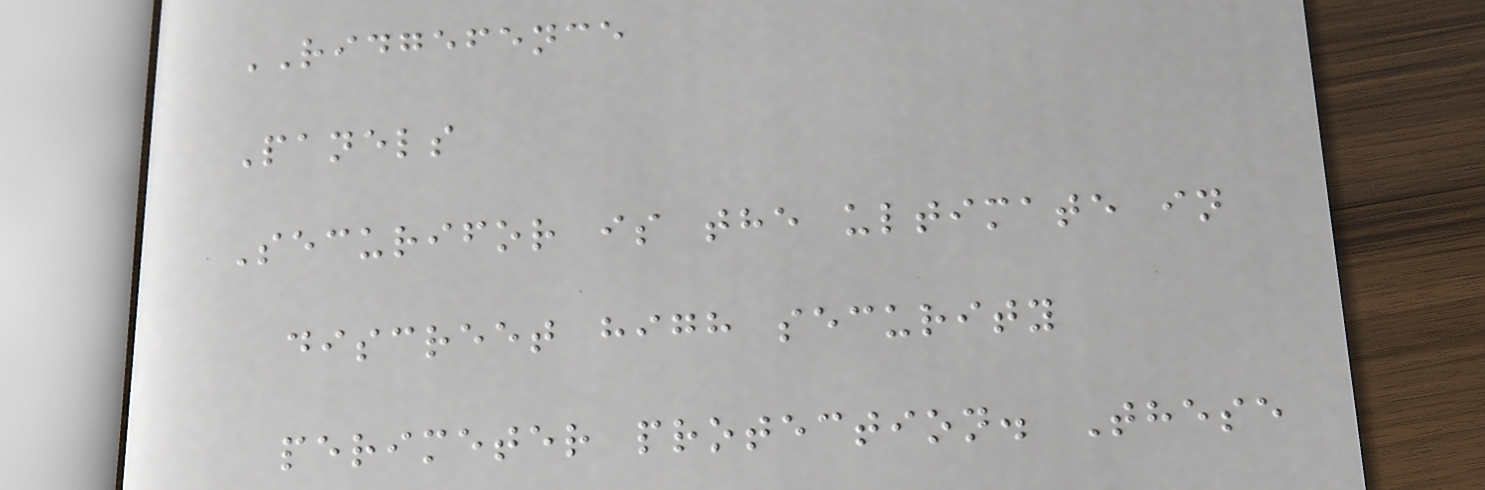RIDGEFENCE
Panels
Securifor is the ultimate in
discreet high security
perimeter protection. These
